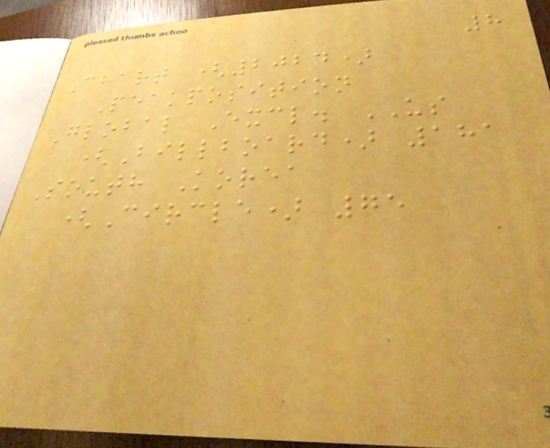8
Chart (2024)
Peakposition
Global Excl. US
(Billboard) 181
South Korea
(Circle) 75
